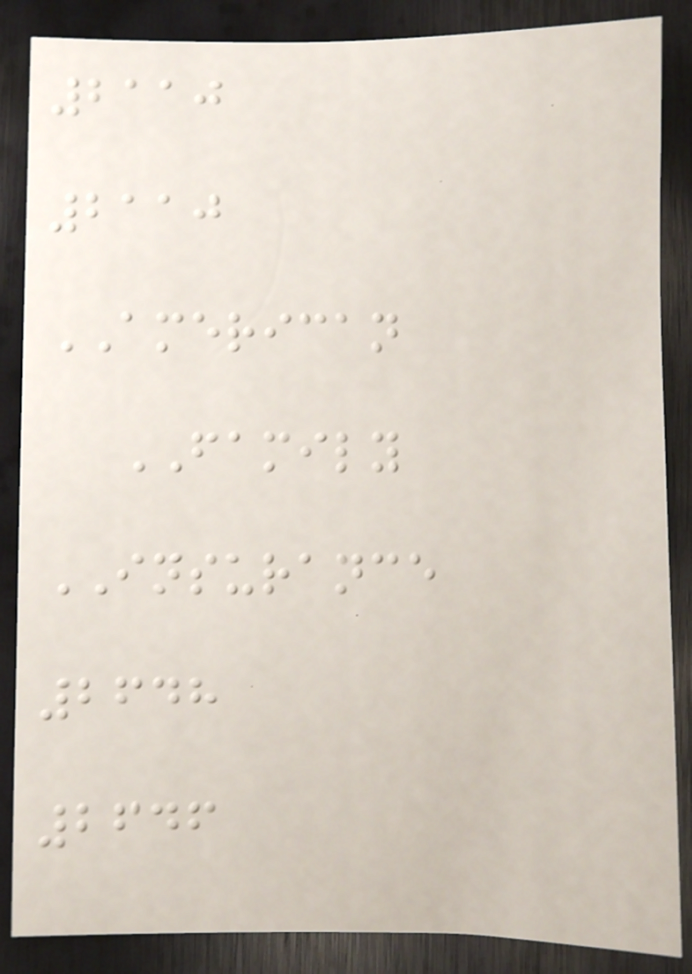2110
2110
AMERICAN
FAMILY
INSURANCE
2648
2646
